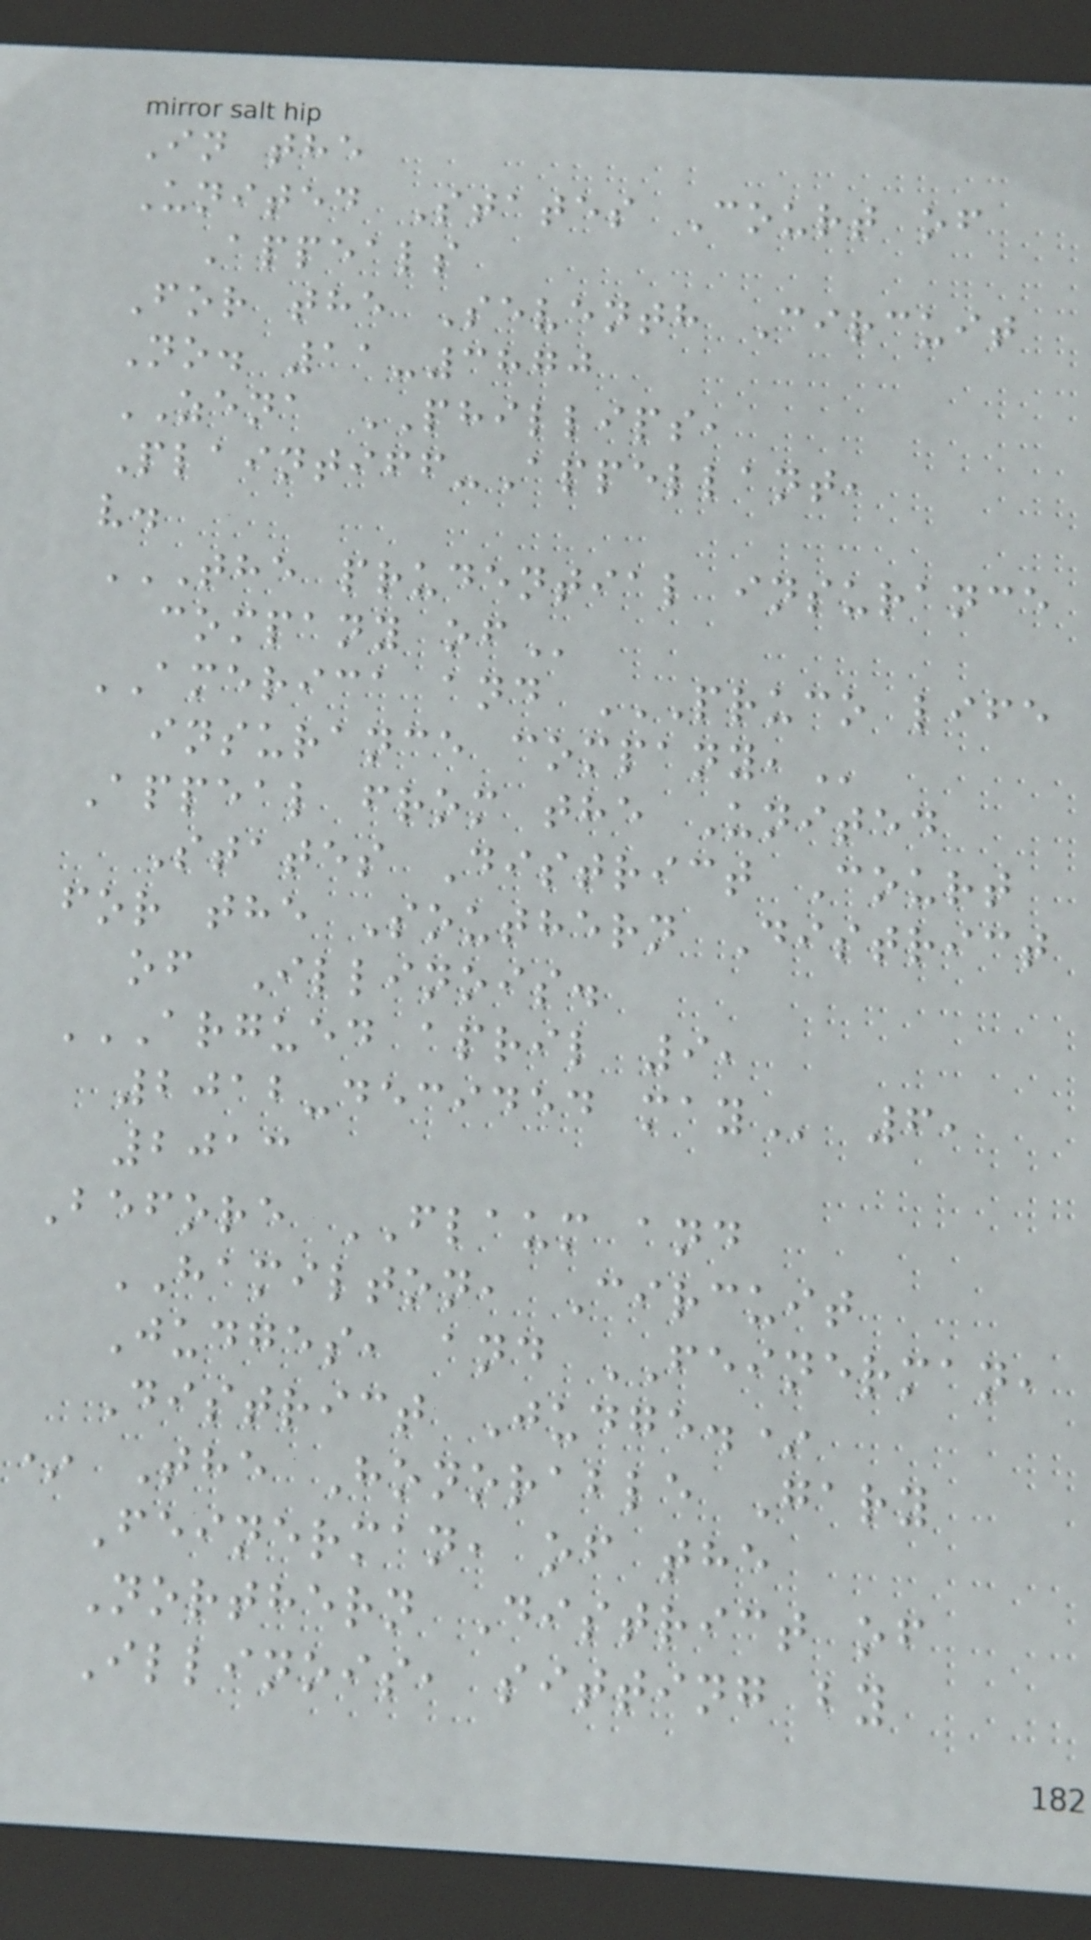In the
United States Court of
Appeals
For the Seventh Circuit
No. 11-3870
ZENA PHILLIPS,
Plaintiff-Appellant,
v.
THE PRUDENTIAL INSURANCE
company
AMERICA and PRUCO LIFE
insurance
Appeal from the United
States District Court
for the Southern District
of Illinois.
ARGUED APRIL 9,
2012-decided
2013
Before FLAUM and
HAMILTON, Circuit
Judges, and FEINERMAN,
District Judge.*
* The Honorable Gary
Feinerman, of the
Northern District of
Illinois, sitting by
